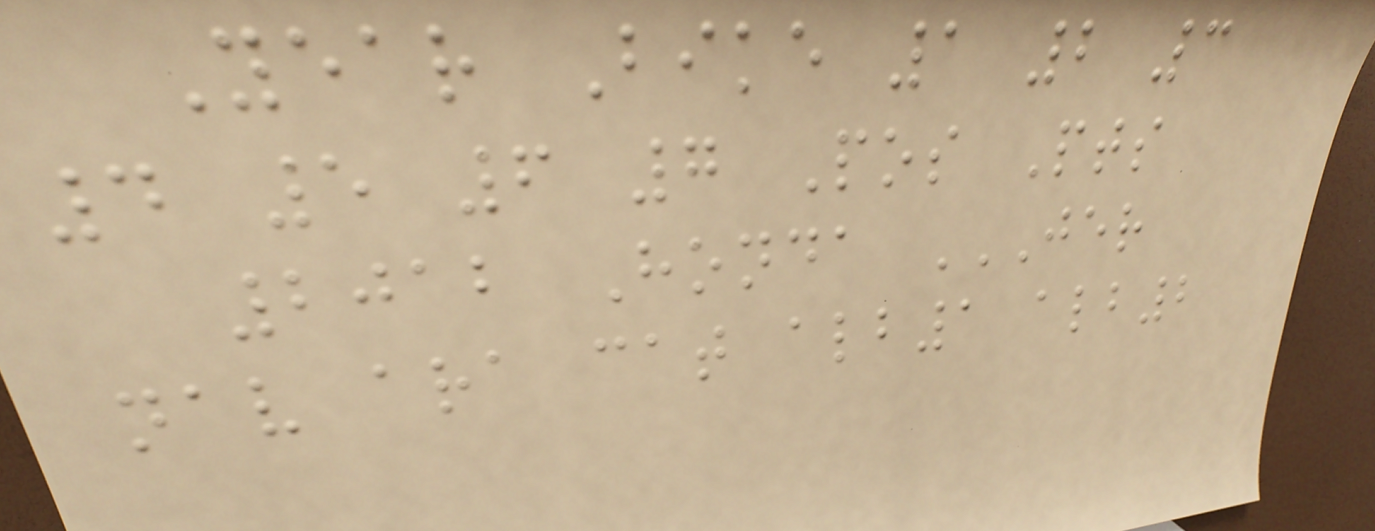Year Bike 1 2 3
4 5 6 7 Pos Pts
2012 Honda JER
NAV ARA CAT ALB1 ALB2
